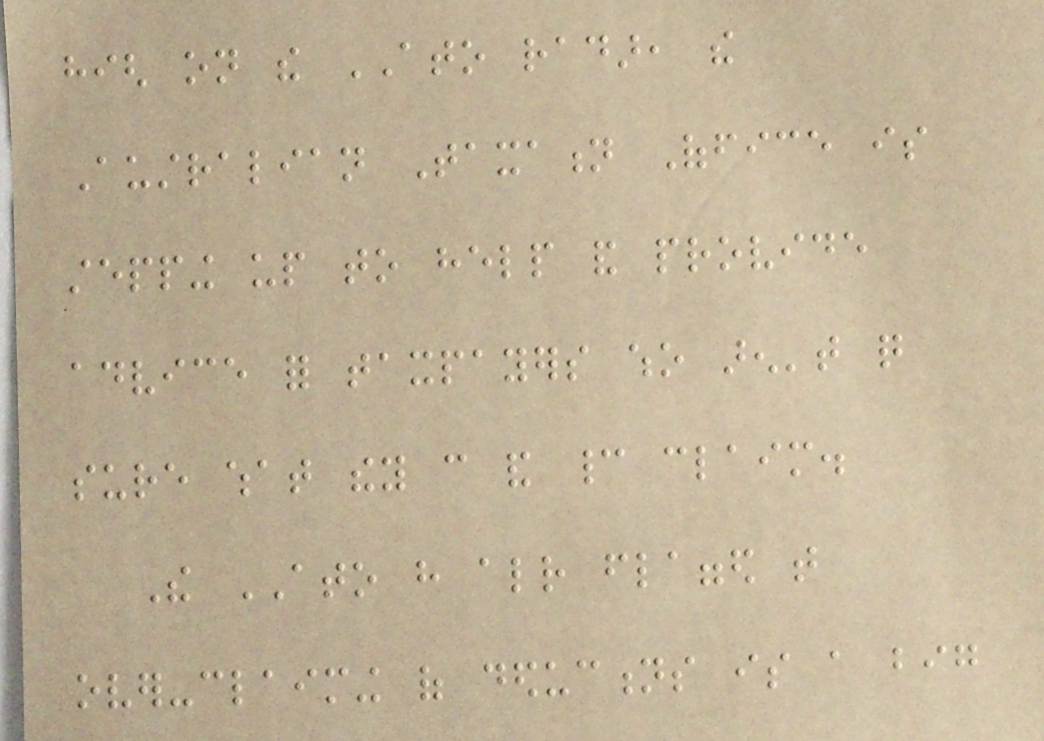high on the ATO radar, the
Australian Taxation Office is
stepping up to help and provide
advice for taxpayers who aren't quite
sure what they can and cannot claim.
The ATO have already flagged that
over-claiming of deductions is a big
